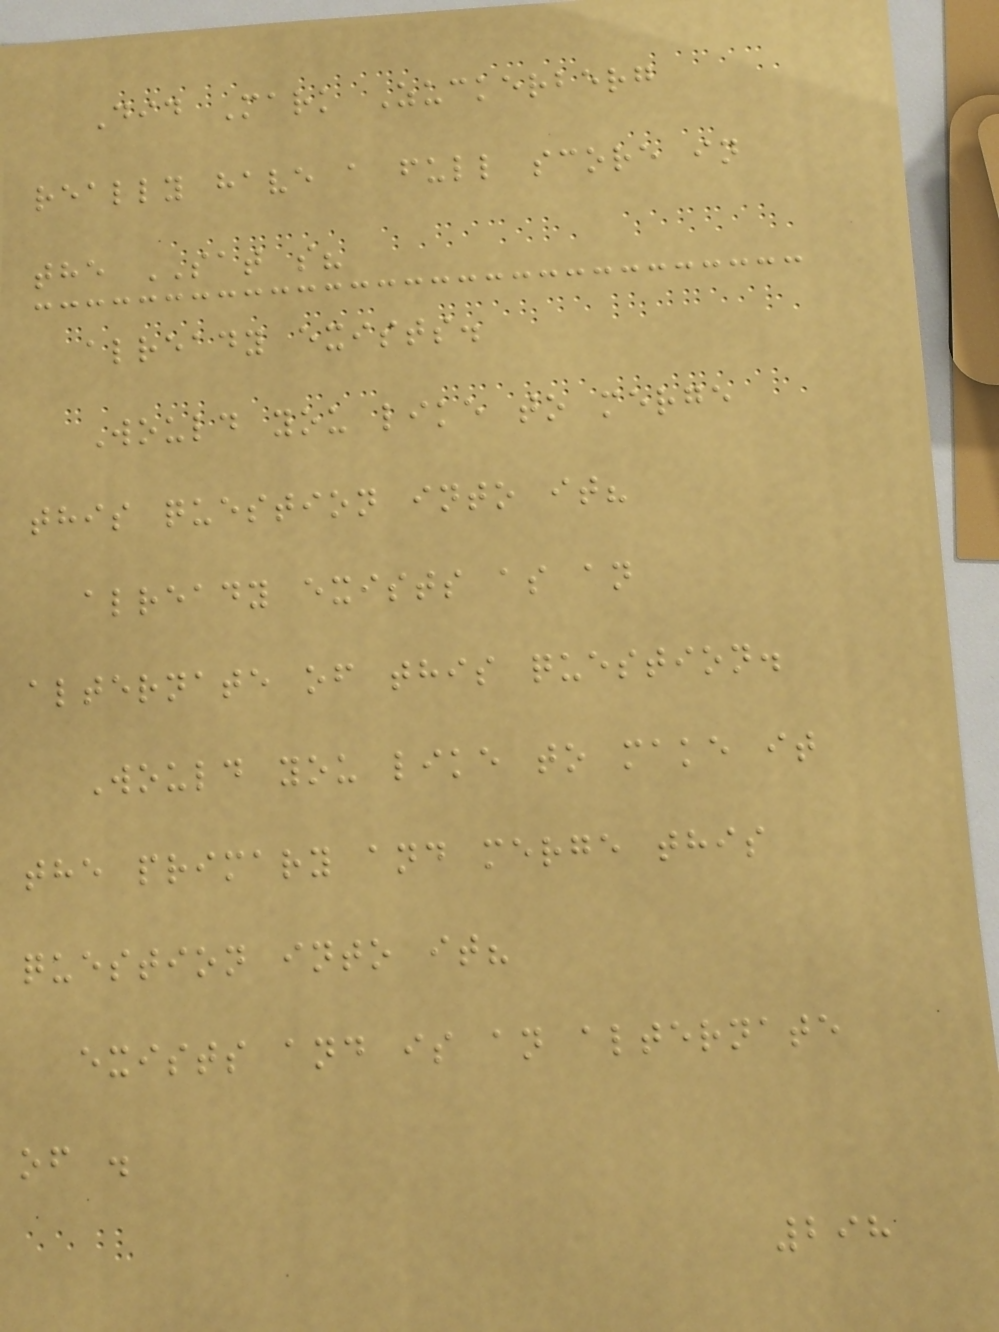Did Mark Zuckerberg
really have a full score in
the SAT s?
already exists.
Would you like to merge
this question into it?
already exists as an
alternate of this question.
Would you like to make it
the primary and merge this
question into it?
exists and is an alternate
of .
298
